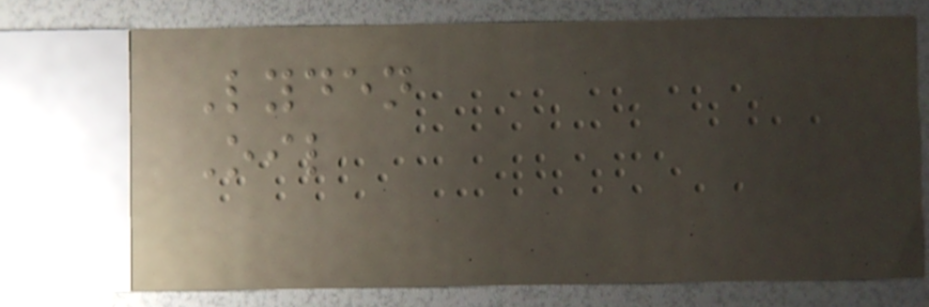Lyden
Oil
